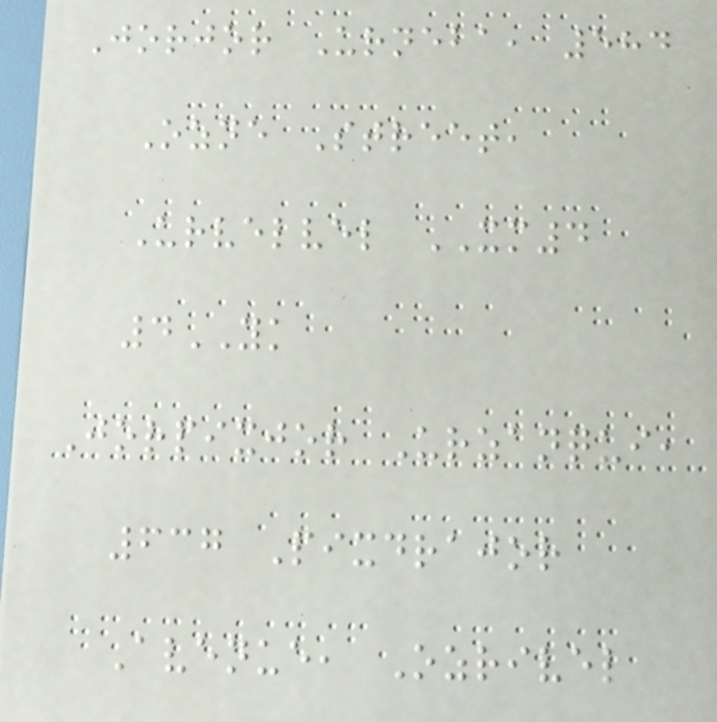Jorjor Urneba, 584
Ozne Street,
Urvelvel XM4
4YK
Jorpixjor Urzanqui,
637 Pixdrajor
Avenue, Ozrivel
